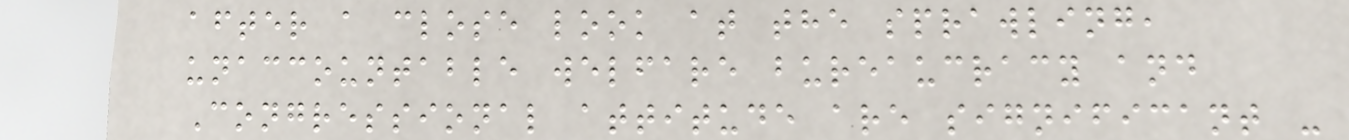after a close look at the sprawling,
unaccountable welfare bureaucracy and
Congressional attitude are significant -
